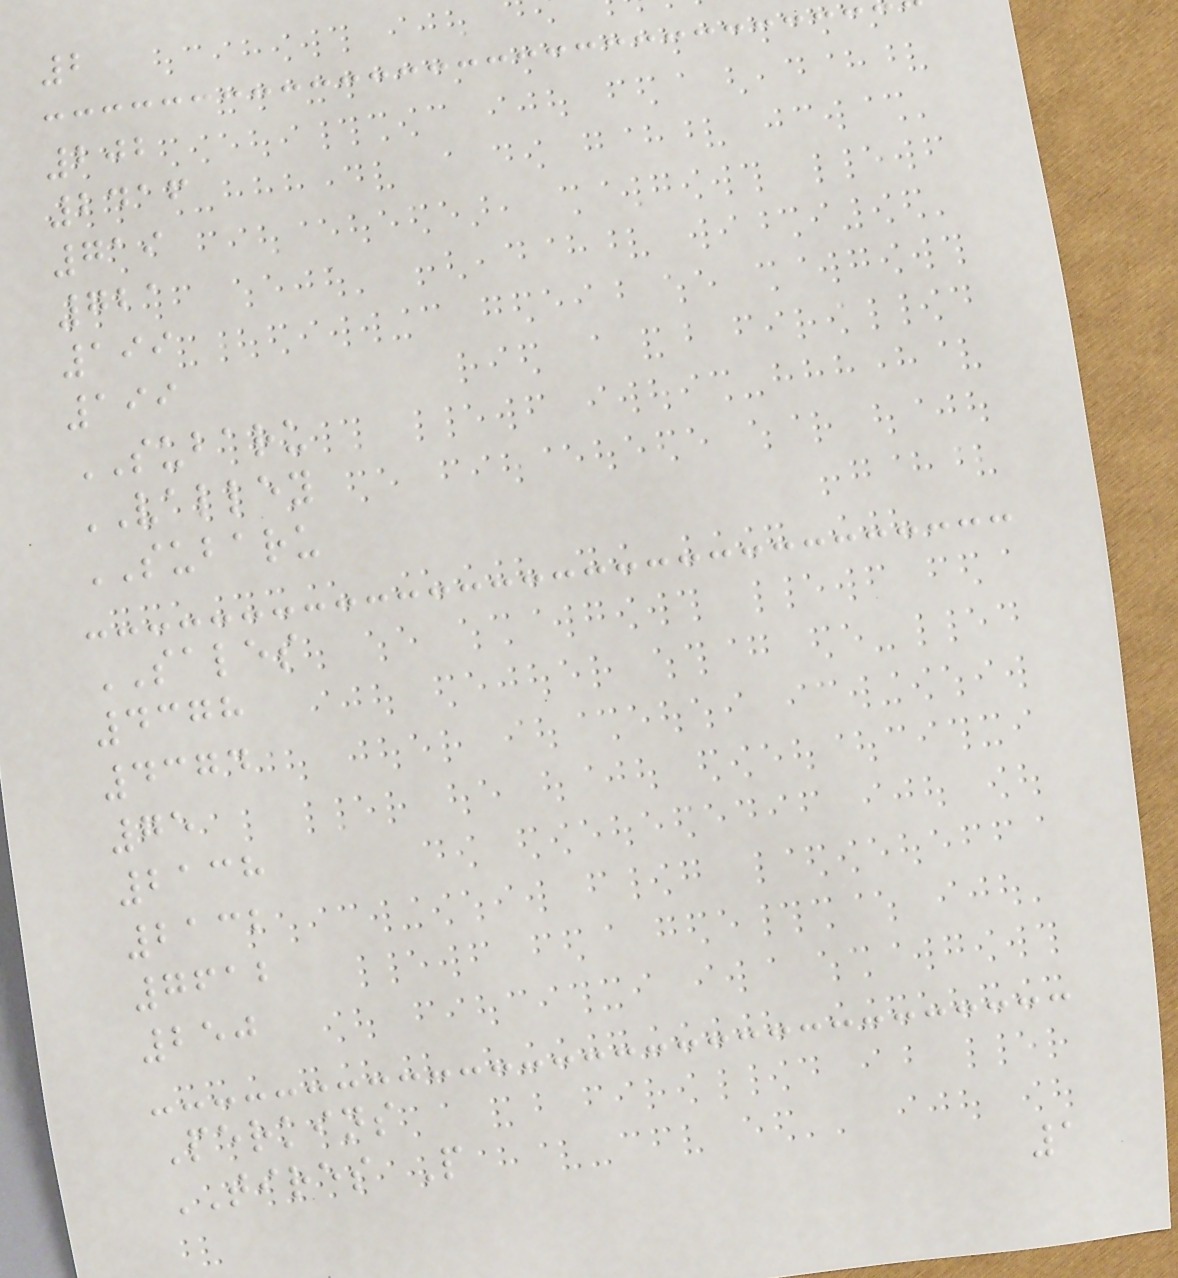2
202
2416
719
721
199
199
SUBARU
VALLEY
SUBARU
SALES
4378
4374
75
2138
2132
7612
250
Perkins
TIRES P
1
